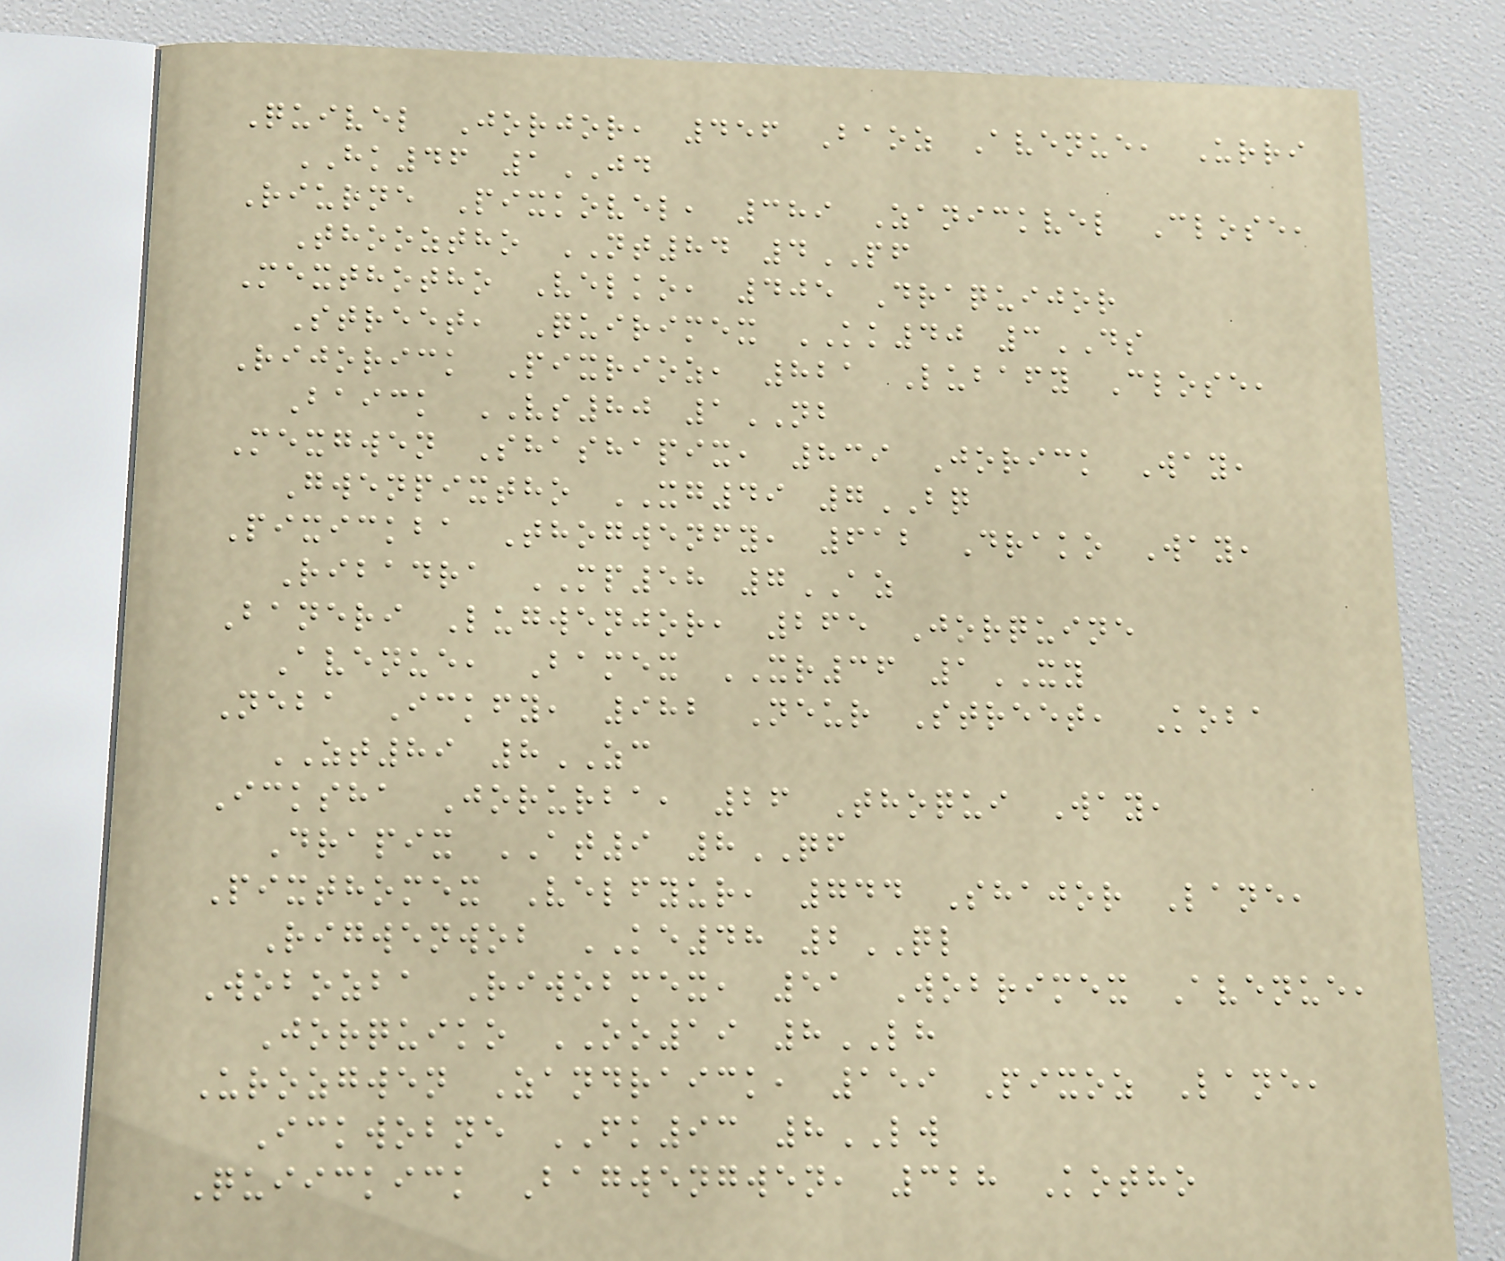Quivel Jorjor, 456 Baoz Avenue, Urri
HK46 1JD
Riurne Pixkovel, 389 Zanickvel Close,
Thooztho NT84 4PF
Mexthotho Velko, 405 Draquijor
Street, Quirimex KK40 3DS
Rijorick Pixrioz, 821 Lubafy Close,
Baick VS80 1NB
Mexgwen Shashapix, 839 Jorick Way,
Gwenpixtho XG49 7BQ
Pixickba Thogwenfy, 612 Drako Way,
Ribadra MP58 7AZ
Baneri Lugwenjor, 265 Jorquine
Avenue, Bamex XR36 1XY
Neba Ickfy, 982 Neur Street, Koba
ZT89 8ZC
Icksha Jorurba, 26 Thoqui Way,
Drapix AT9 8QF
Pixthomex Velfyur, 744 Shajor Lane,
Rigwenwob KE48 2QL
Wobozba Riwobmex, 51 Wobrimex Avenue,
Jorquiko OO19 8LH
Urozgwen Zandraick, 159 Pixoz Lane,
Ickwobne FK93 8LW
Quiickick Bagwengwen, 328 Kotho
